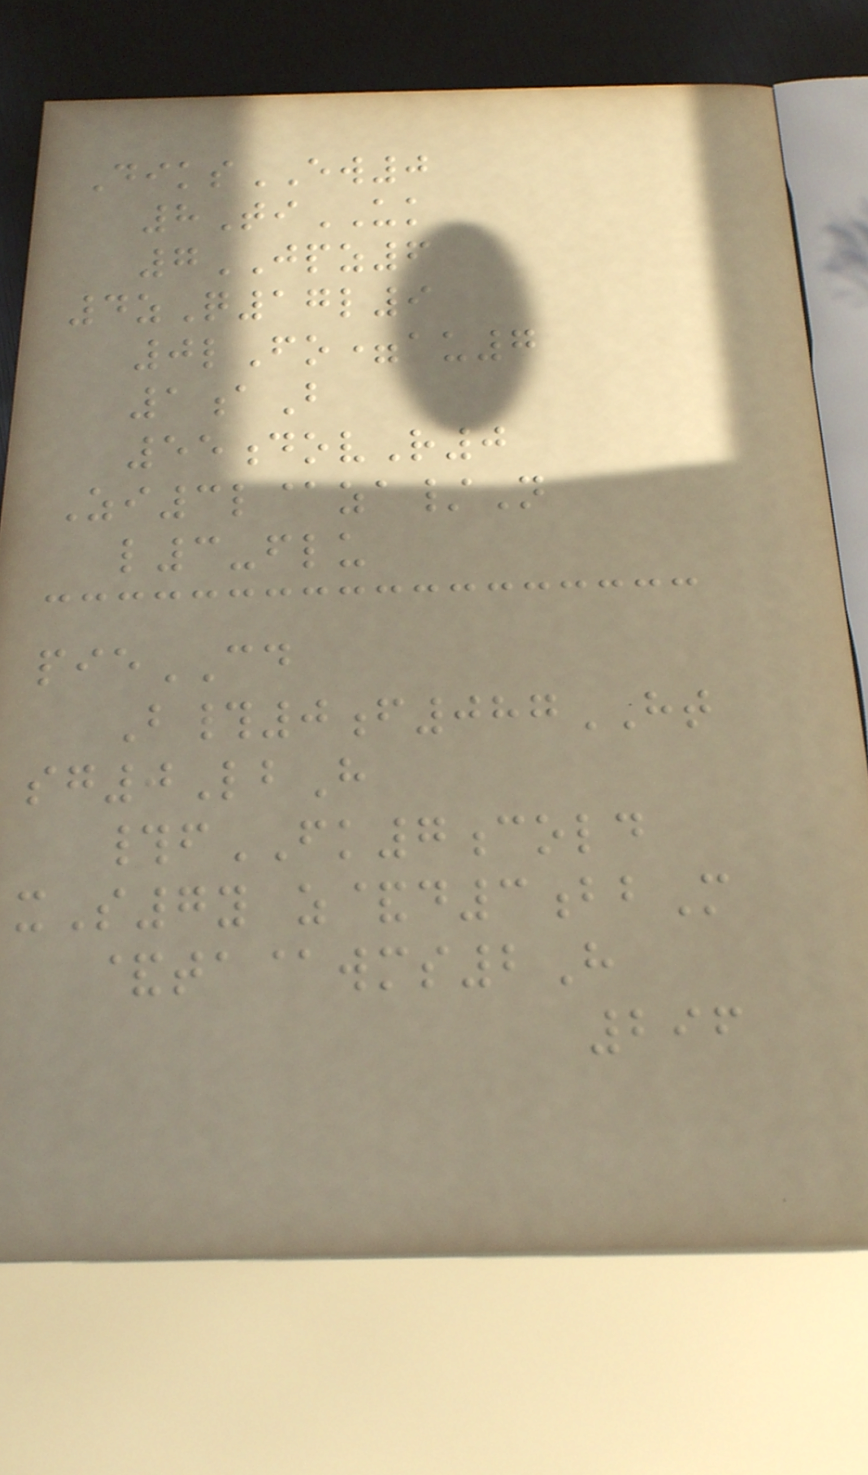DiksEW0
8TiUK
7JPZ6
4zQ17l9
0lFo=au7
1aB
55dovR0
Zi3l@za/N
l3-flu
pieCD
B#0f087HT
sg0LbH
#fFK7cold
xS7y z&d3bbM
&ta@wms2H
296
